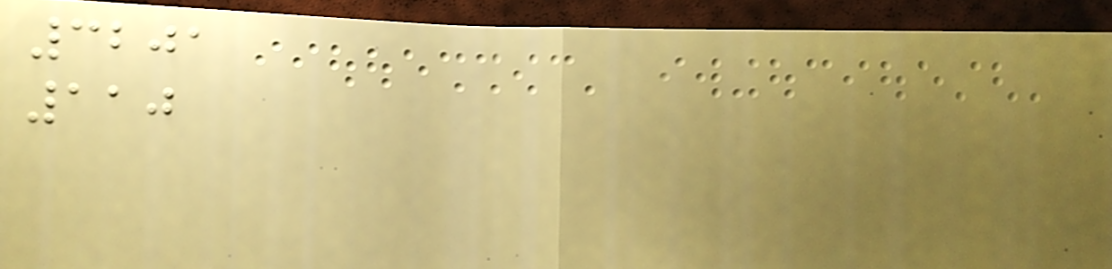3201
110
